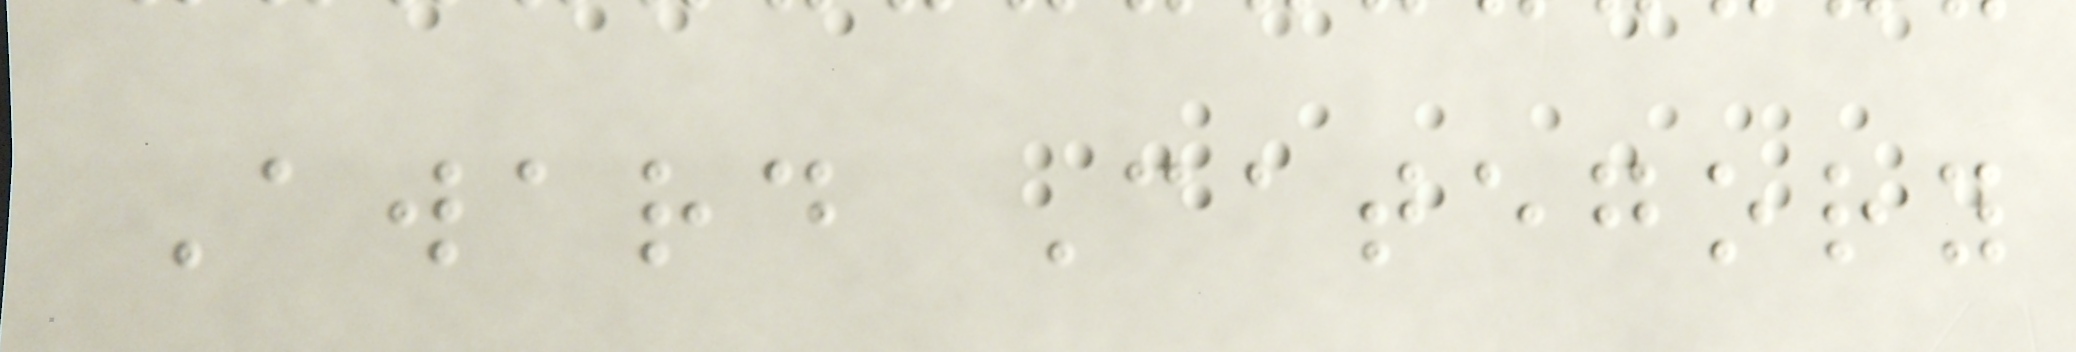Award Category
